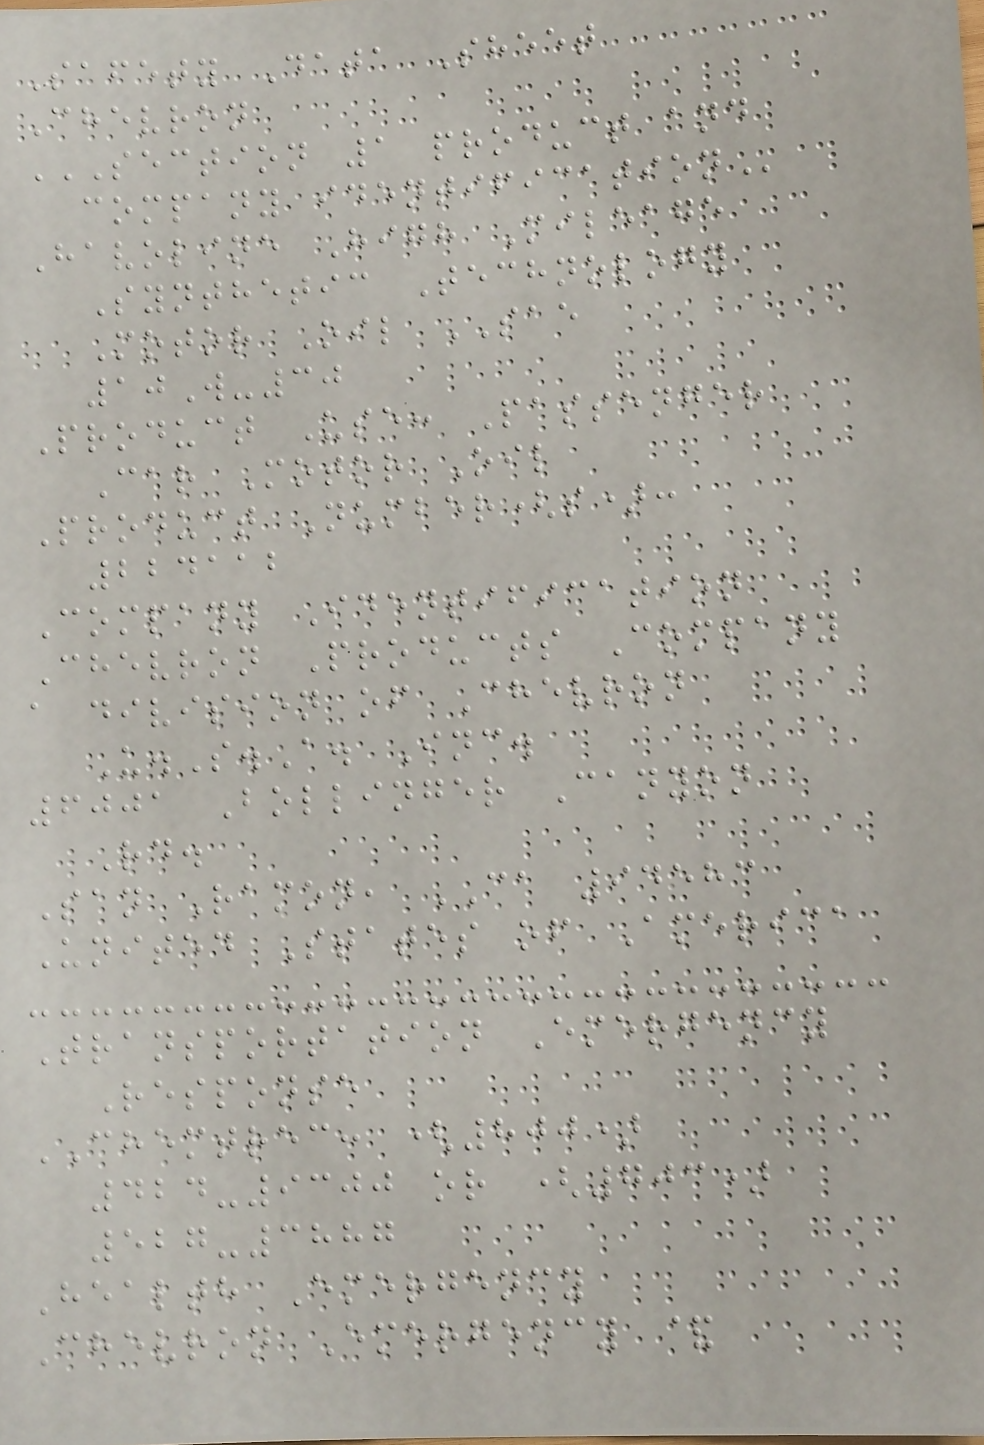Safety Data Sheet
Chevron
SECTION 1 PRODUCT AND
COMPANY IDENTIFICATION
Havoline High Mileage
Synthetic Technology
Motor Oil SAE
10W-30
Product Use: Passenger
Car Motor Oil
Product Number(s):
224112
Company Identification
Chevron Products Company
a division of Chevron
U.S.A. Inc.
6001 Bollinger Canyon
Rd.
San Ramon, CA 94583
United States of America
Transportation Emergency
Response
CHEMTREC: (800)
424-9300 or (703)
527-3887
Health Emergency
Chevron Emergency &
